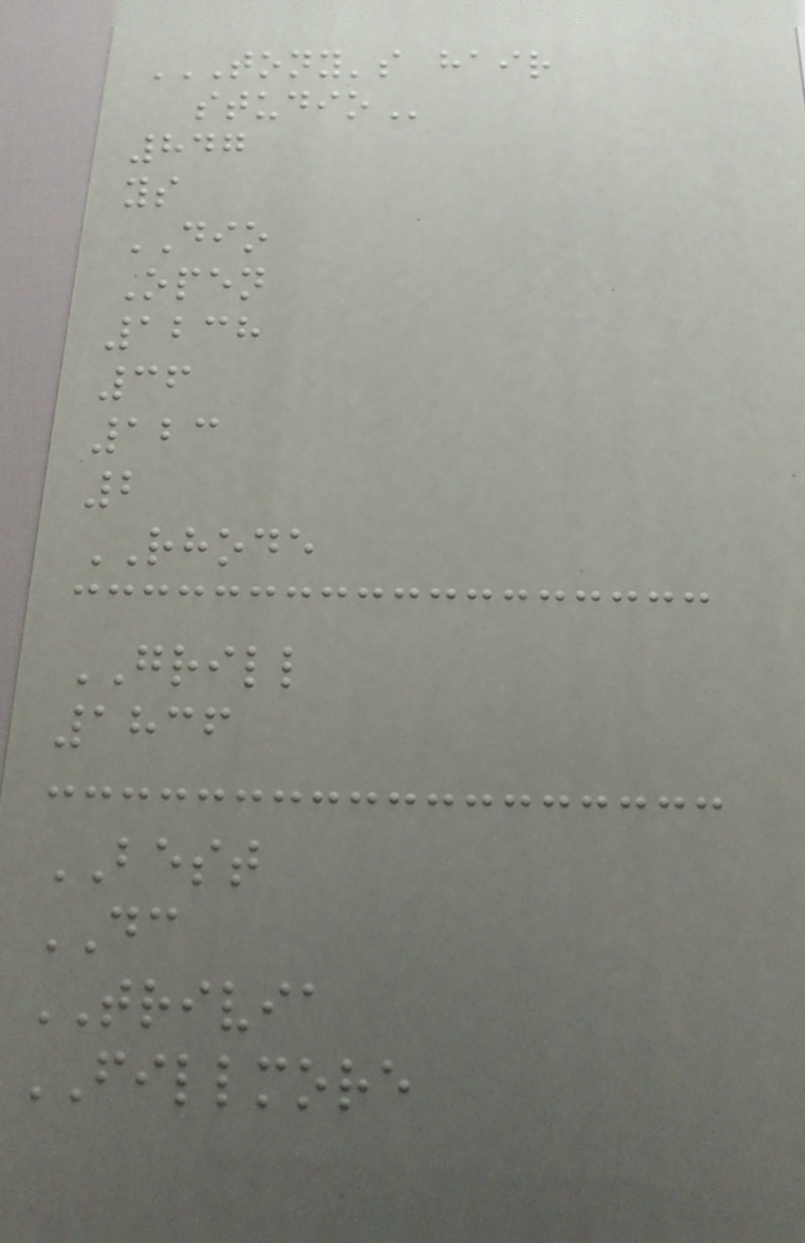TONY'S HAIR
STUDIO
847
ys
DIO
Open
1238
36
123
2
RHODE
GRILL
1836
BEST
DC
TRIVIA
FILLMORE
